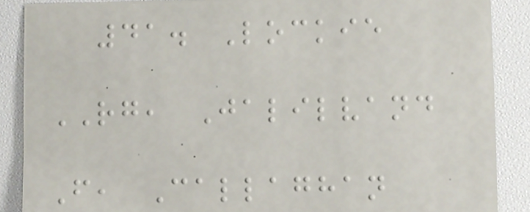41. Lockie
RG, Jalilvand
F, Callaghan
